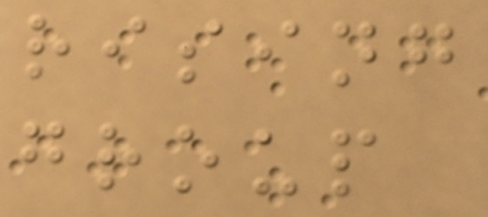rising
group
